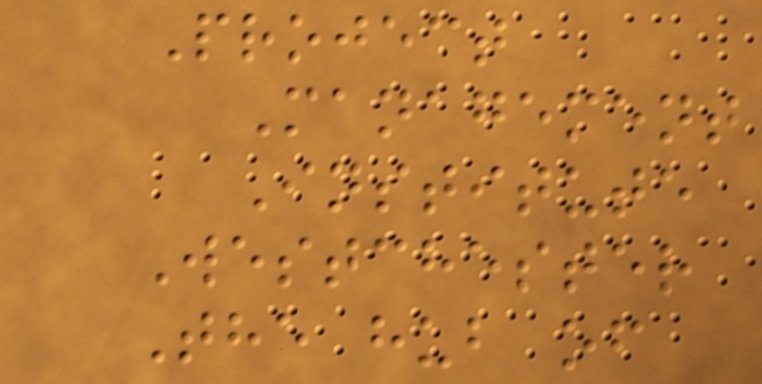Project
Management
Institute
Westchester
The hub of
